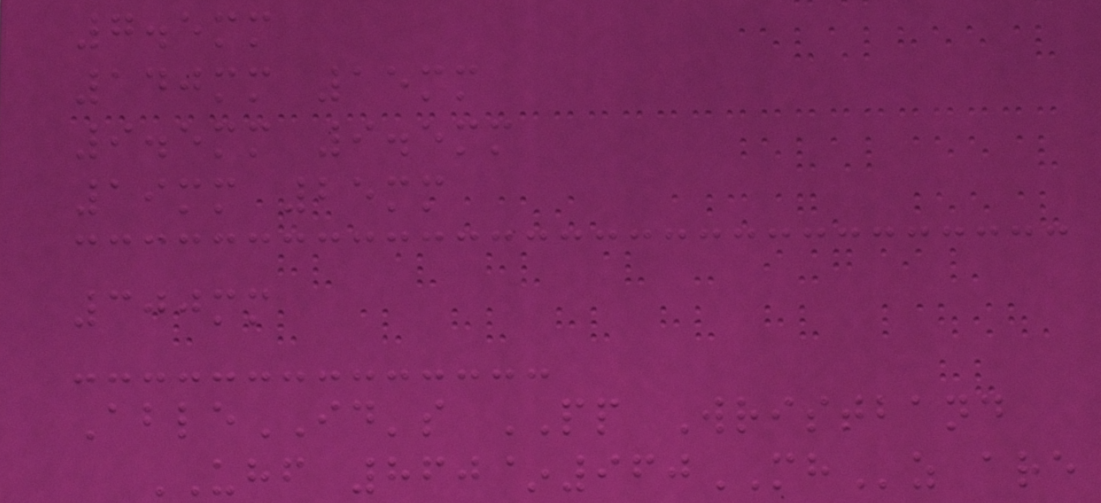7.5mm
140mm 15mm
9.5mm 9.5mm
19mm 25mm
300mm
AbleID's PP Wristband
UHF 860~960MHz are
